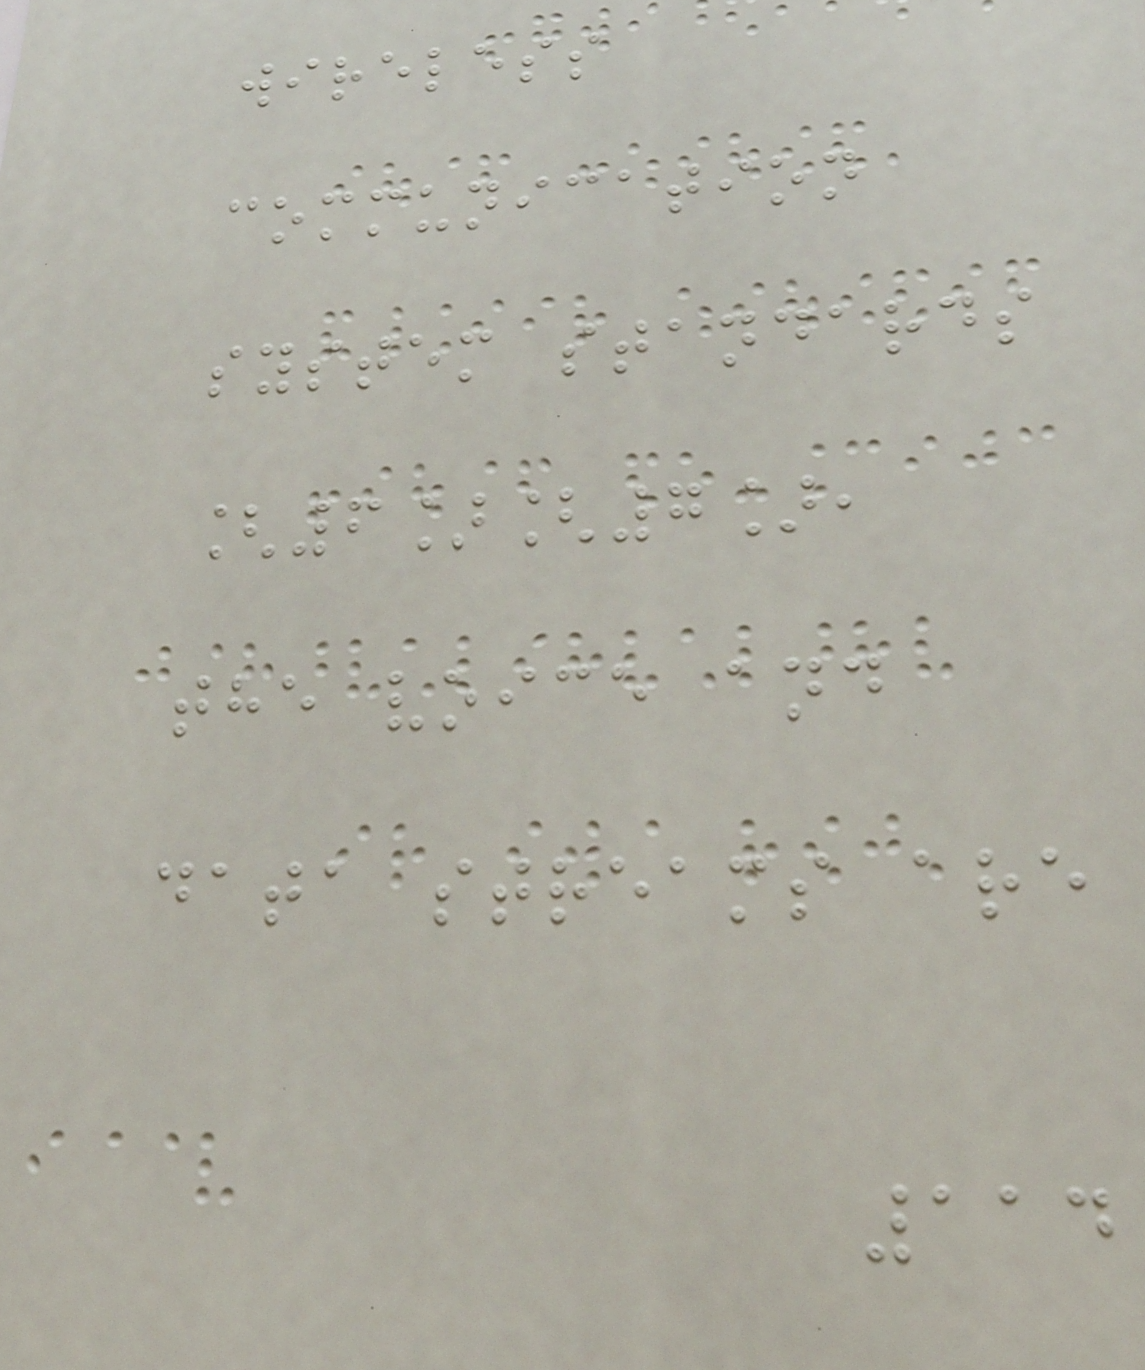wireless
communication
system standards
[6][7],
the voice and
data streams are
114
